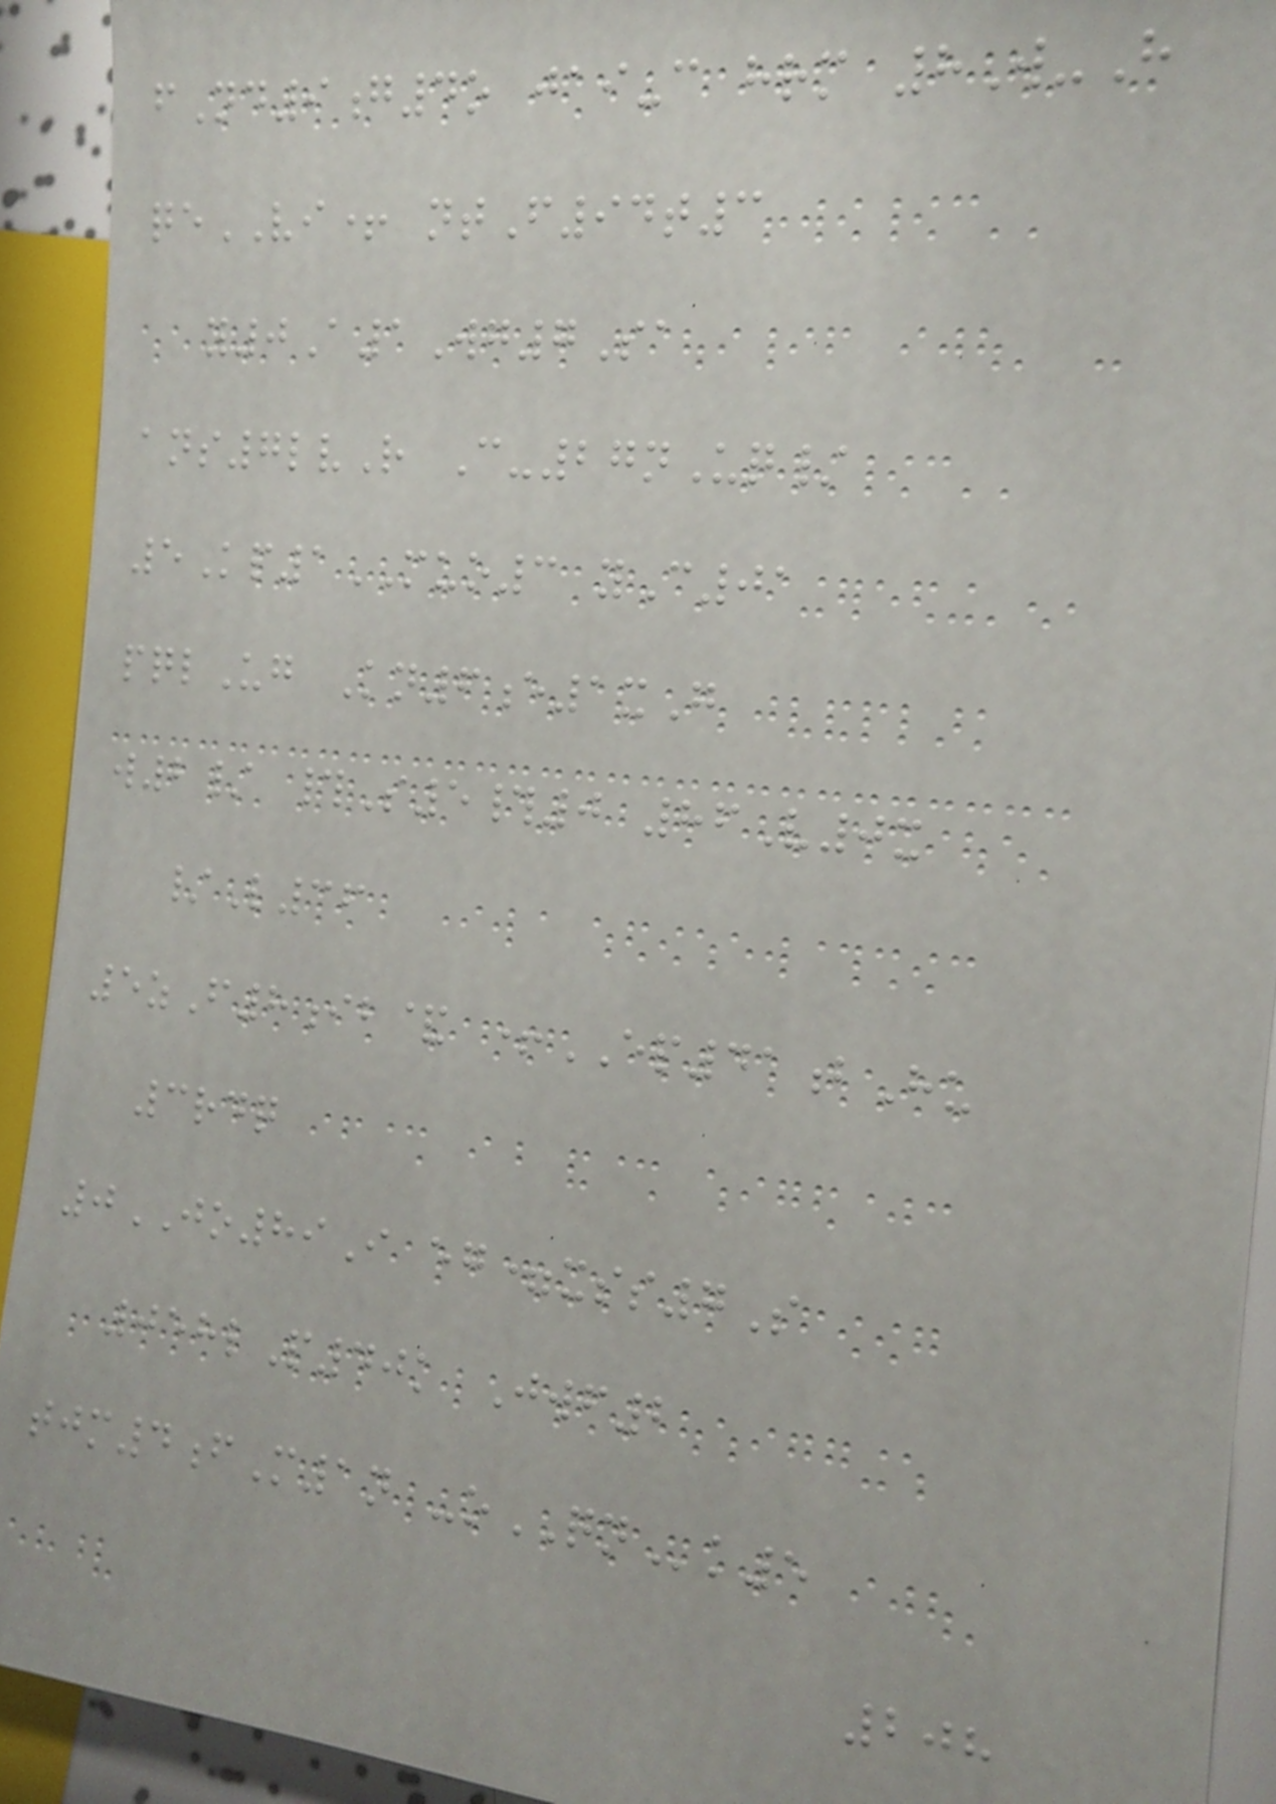fNd9g4o jai-c hrm 8W-H
qeVI+ ntF94t3
y0A1Wg7Sa
ans7lvR C-27nUq/
5Kp1MUO3 yC01
pqlUg Kn6e1xG
w2/ #S5#0 86V0x
/L36
5zF8ib& +EP41bHu
3rdq
0JO89I eg=xss7S
058lP40k Jwf2
tjm4fM1n -oQNk5
208
